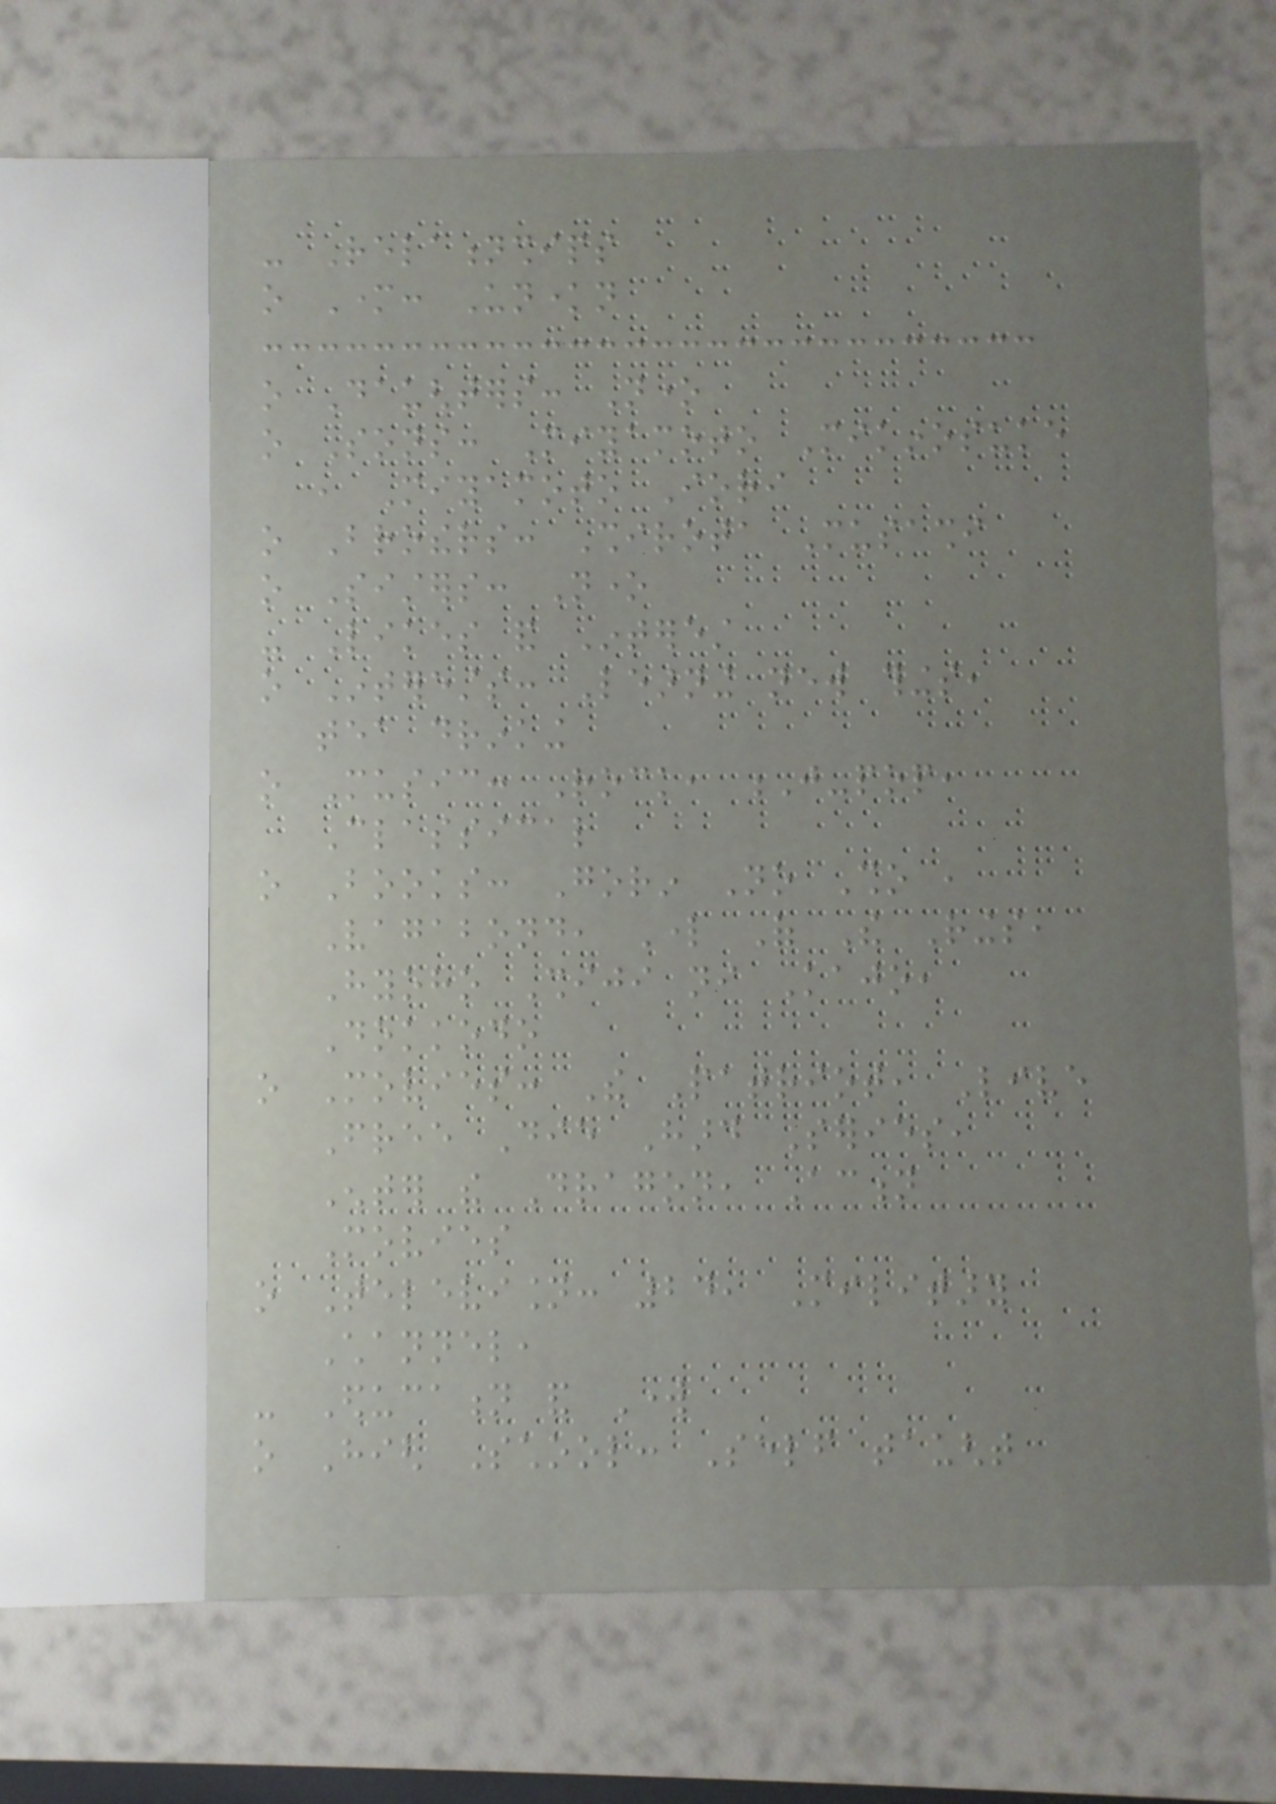- Relationships
o Mother: Unknown
o Daughters: None
o Sons: Miyamoto Mikinosuke
, Miyamoto Iori
o Brothers: Shirota Musashi
o Sisters: None
- Likes and Interest
o Interests: Learning new things,
tea drinking
o Music: Rock, J-pop,
Classical
o Books: Gorin No Sho ,
Vagabond, Lord Of The Rings,
Hyoho Shiji ni Kajo,
Dokkodo
o Movies: The Patriot, Live
Free Die Hard Series,
Enter the Dragon, Action
Movies
o Television: 24, Military
Channel,
- Education and Work
o High School: Self taught
